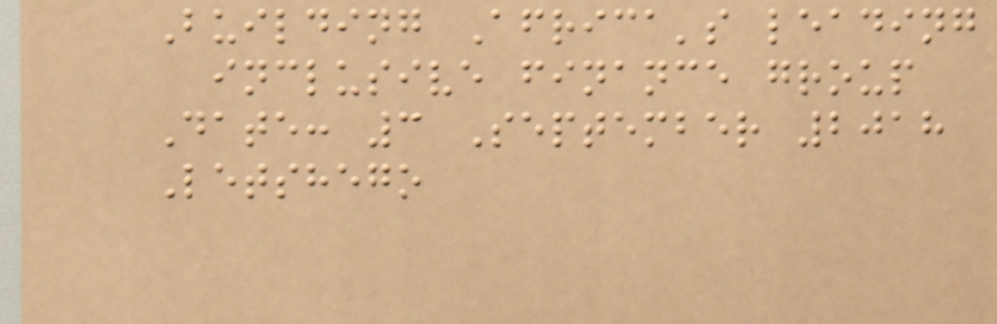Building Africa's leading
inclusive finance group
Date: 3 September 2018
Letshego
